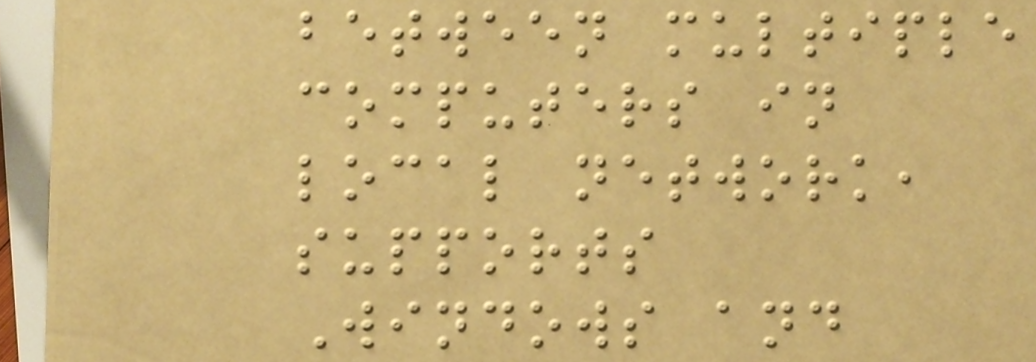between multiple
computers in
local network,
supports
Windows and
